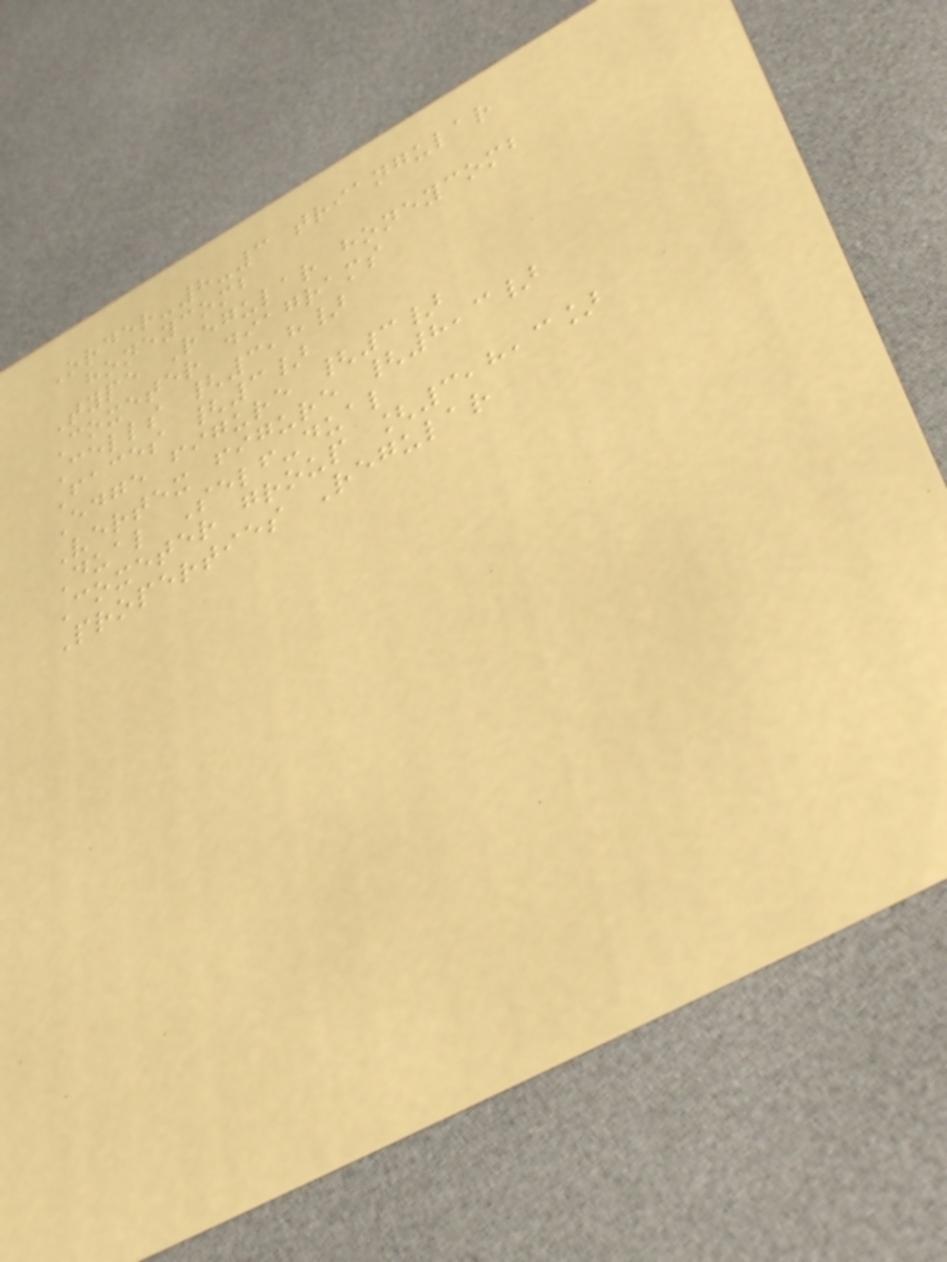Order-8-3 triangular
honeycomb
Type Regular honeycomb
Coxeter diagrams
Cells {3,8}
Faces {3}
Edge figure {3}
Vertex figure {8,3}
Dual Self-dual
Coxeter group [3,8,3]
Properties Regular
